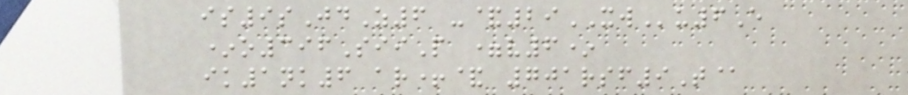is9sJdZ6 -&29XWu6E
*o396SiiP =v6*
ik1nk6 ar+& 701rsf9T@
